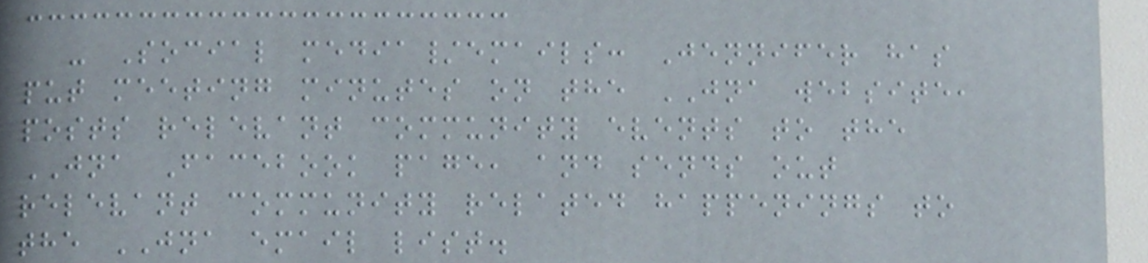- Social media/emails: Jennifer has
put meeting minutes on the JNA website,
posts relevant community events to the
JNA Facebook page, and sends out
relevant community related happenings to
the JNA email list.
